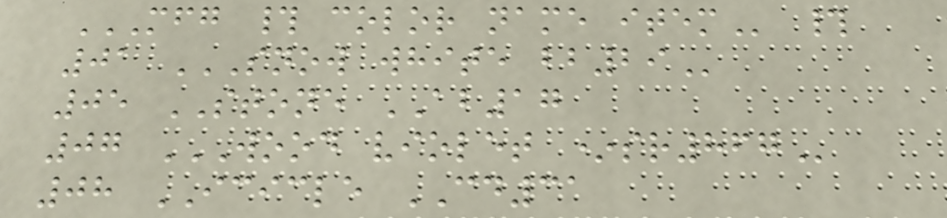MFG # COLOR NAME ITEM #
01 SNOW WHITE BB29
05 STONE AB17
07 WOOD VIOLET *SR867
08 ICICLE CD31
